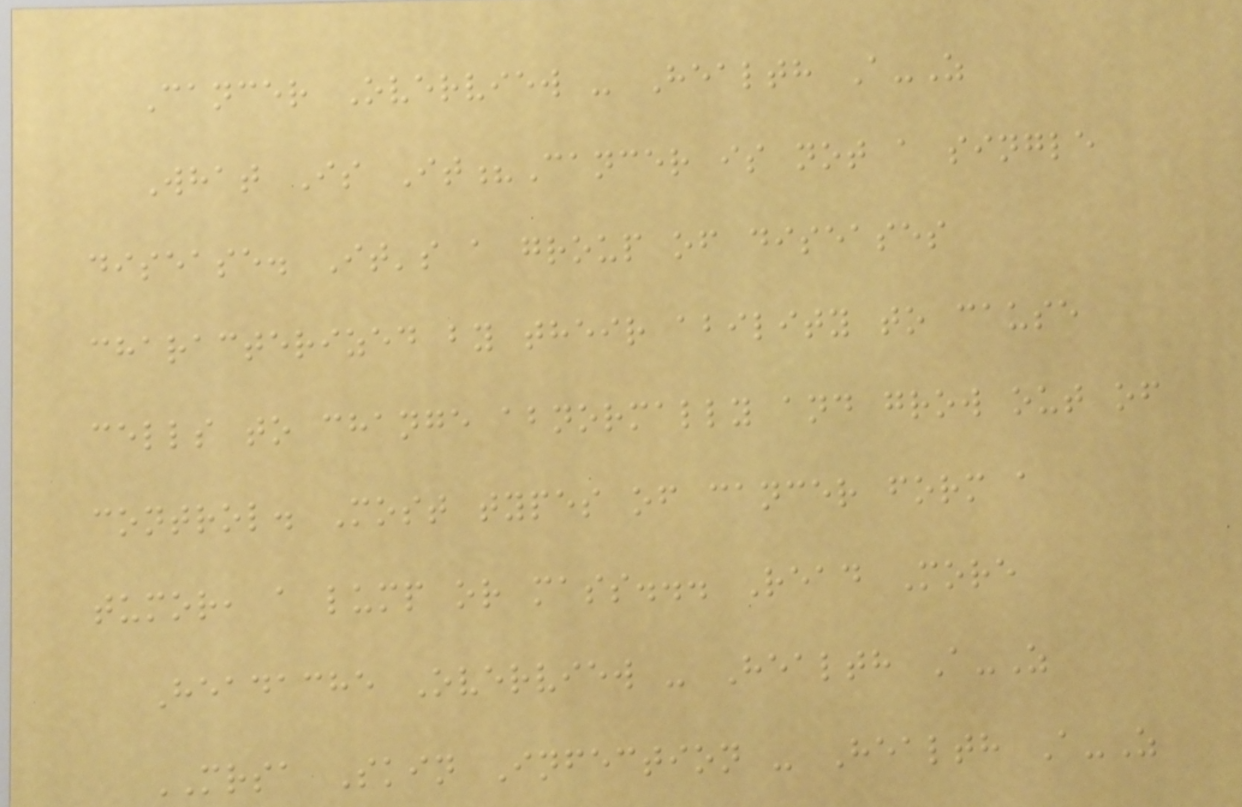Cancer Overview - Health A-Z
What Is It?Cancer is not a single
disease. It's a group of diseases
characterized by their ability to cause
cells to change abnormally and grow out of
control. Most types of cancer form a
tumor, a lump or mass... Read More
Headache Overview - Health A-Z
MRSA Skin Infection - Health A-Z
